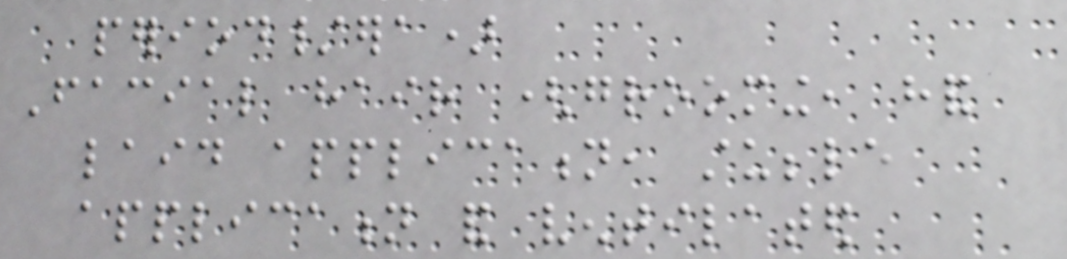period/era)
Facial hair (grooming, hand
laid application, stubble
application and ventilated
